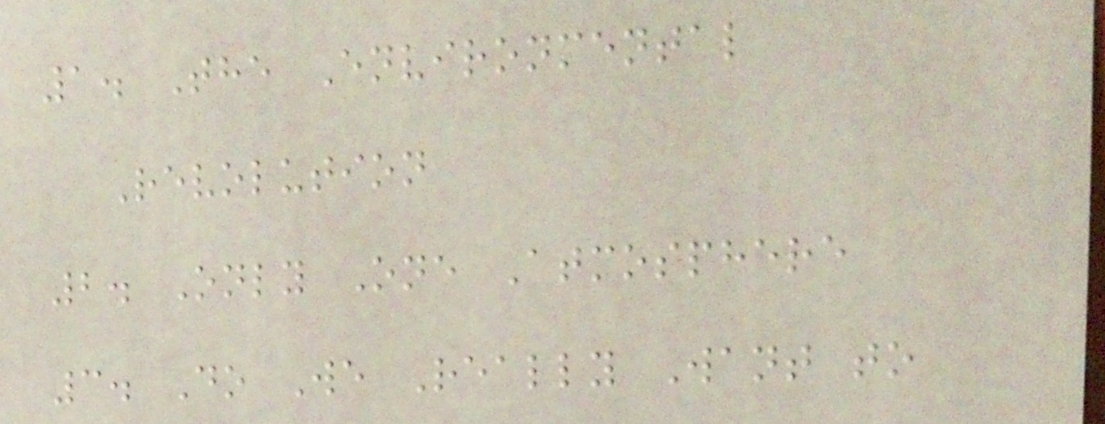1. The Environmental
Revolution
2. Only One Atmosphere
3. Do We Really Want to
